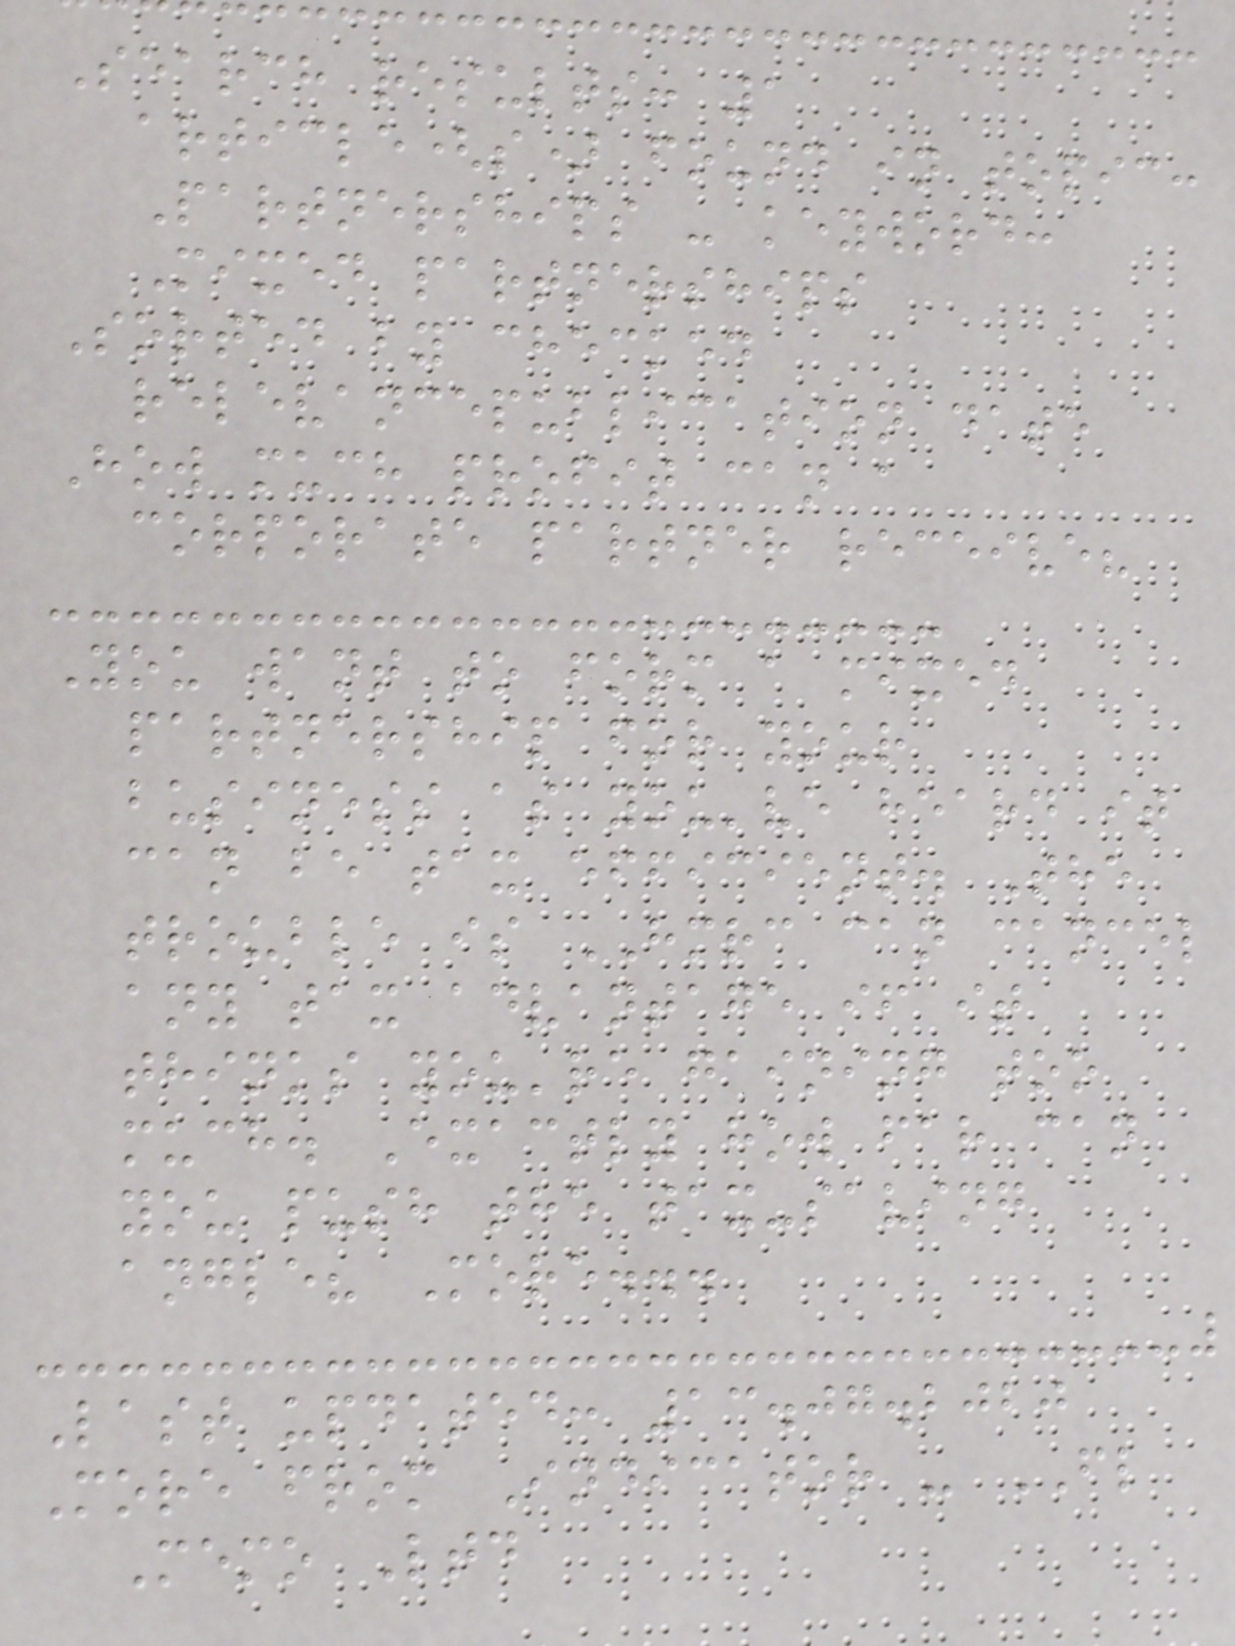Search results: 1
article(s) found in topic:
Partnerships - keyword:
Mixed partnerships
Sorted by checked
relevancepublication date
How much profit can a
corporate partner receive?
You want to form a mixed
partnership for your
business as you've heard it
can be tax efficient. The
trouble is HMRC can cancel
any tax advantage if it
thinks you're gaining too
much. Exactly how far can
you push the tax-saving
angle? More...
Last updated: 13.07.2020
More from Indicator - FL
Memo Ltd
